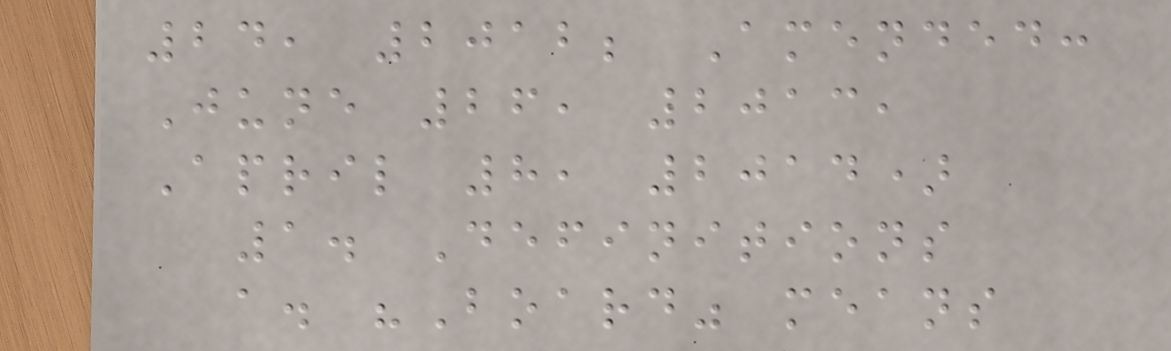24, 2012; Amended:
June 26, 2013,
April 8, 2014)
1. Definitions
a. "Board" means
